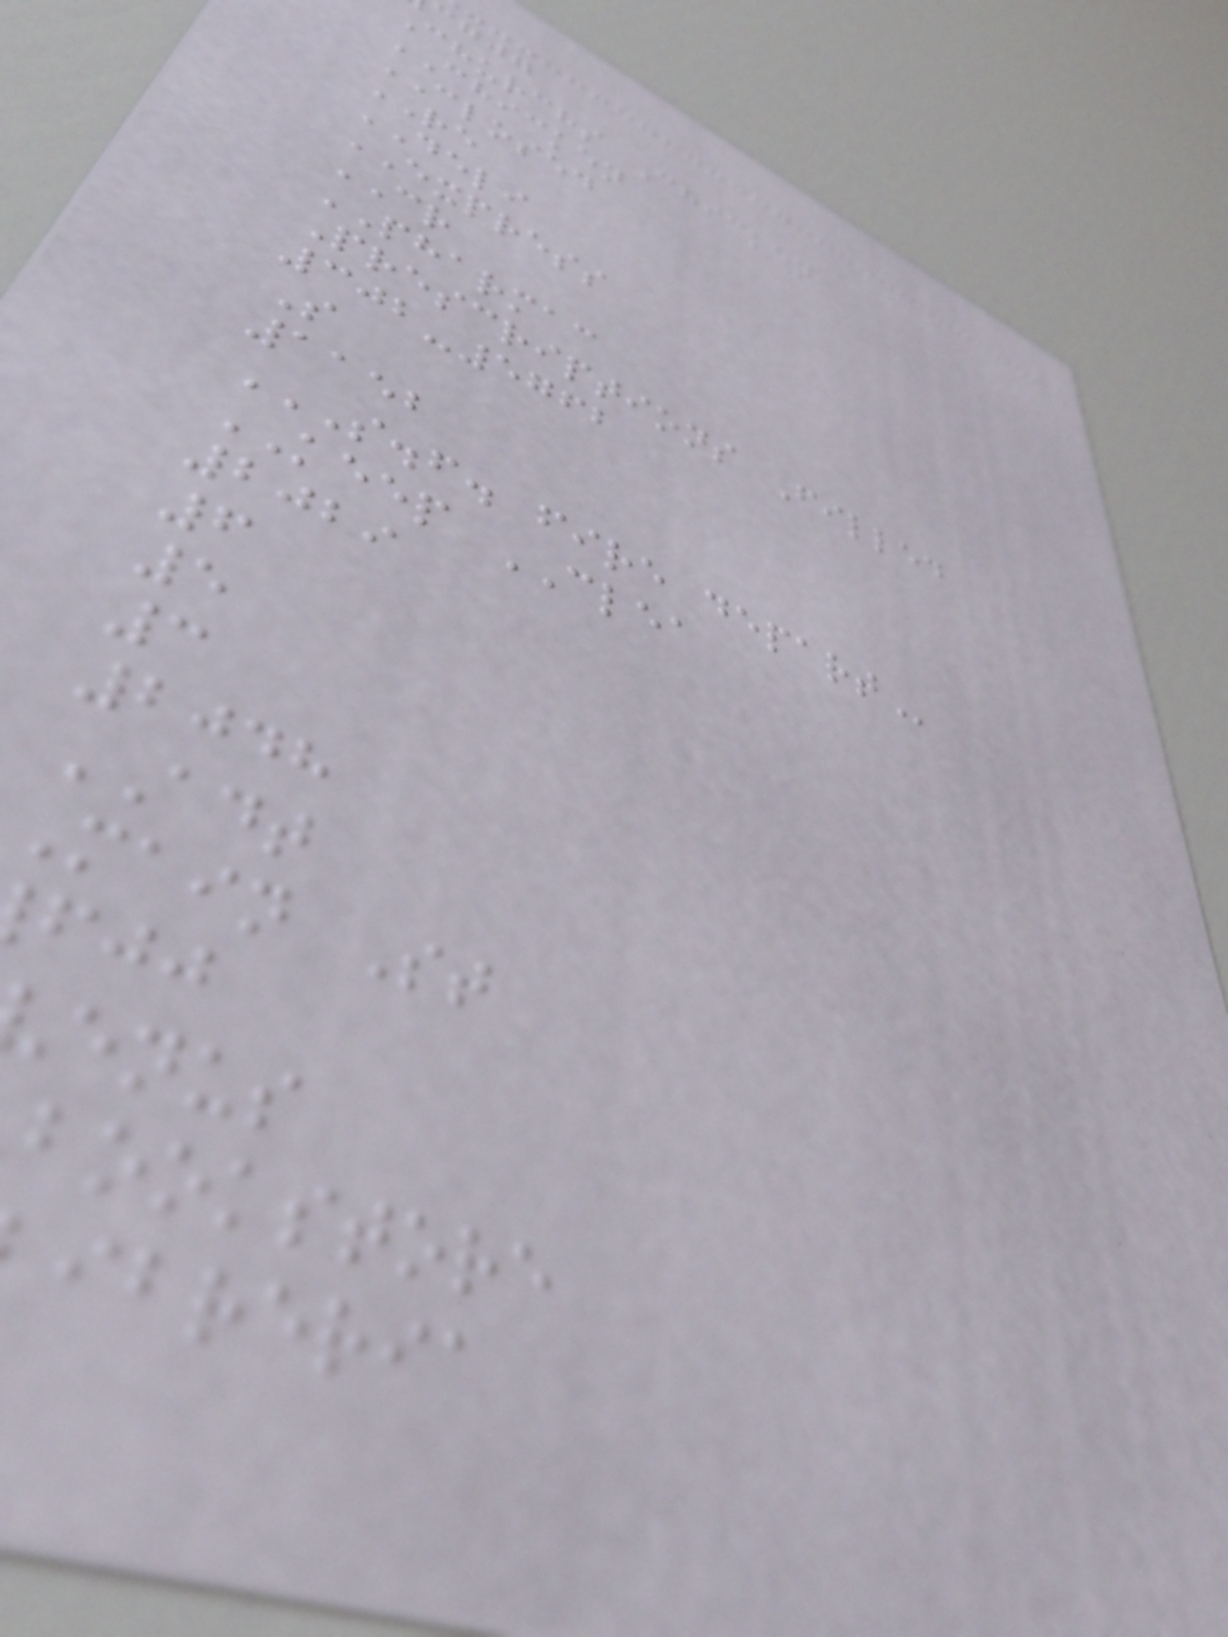cgjg
Churchs Chicken
CHICKEN
CLOSED
RE
DELI
EXPRESS
CR
PHARMAC
Prescriptions Filled
302-5762
S
1152
S.F. FIRE DEPART
KEEP CLEA
2029
6
5
3
2048
ADT
Main St
enus
bookstore
ibreria
